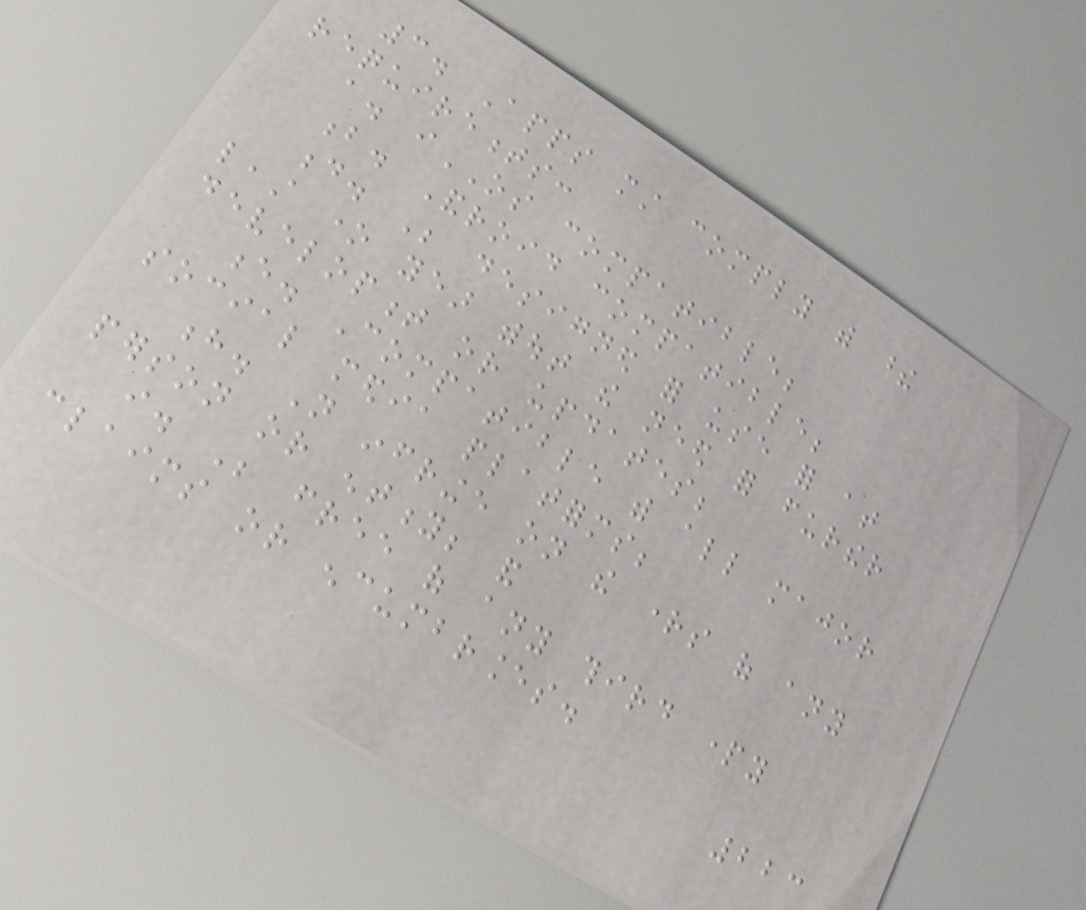3. Apps must comply with these
requirements:
a. iOS compatible;
b. Android compatible;
d. Be designed for use for at
least one year without the need for further
development or updates;
e. Compatible with all major
social media platforms;
h. Not infringe on the rights of any
person or entity; and
i. Be free of any third party
claims or encumbrances.
223
